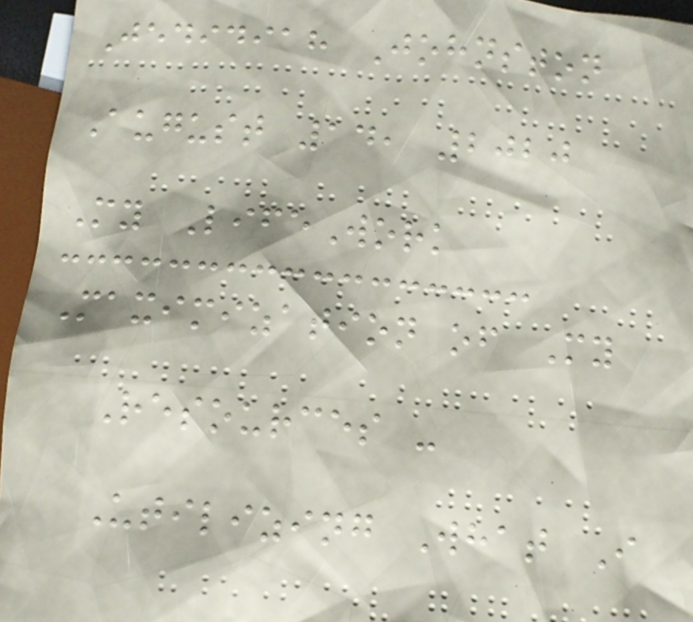Jedidiah Johnston
August 14, 2020
My LifeWork
Maximization of My
Resources -
Utilizing What I
